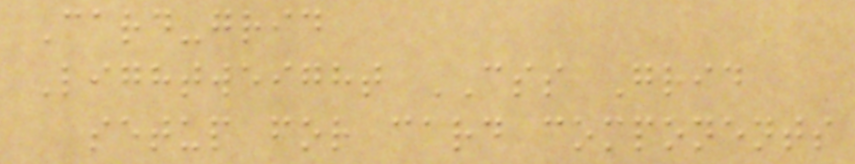Card-grid
Lightweight CSS Grid
setup for card components
